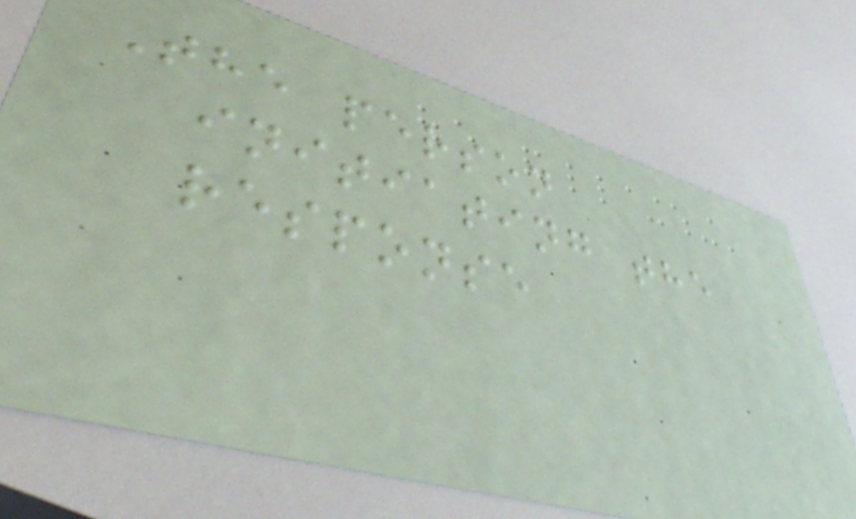The person
initiating the
response
